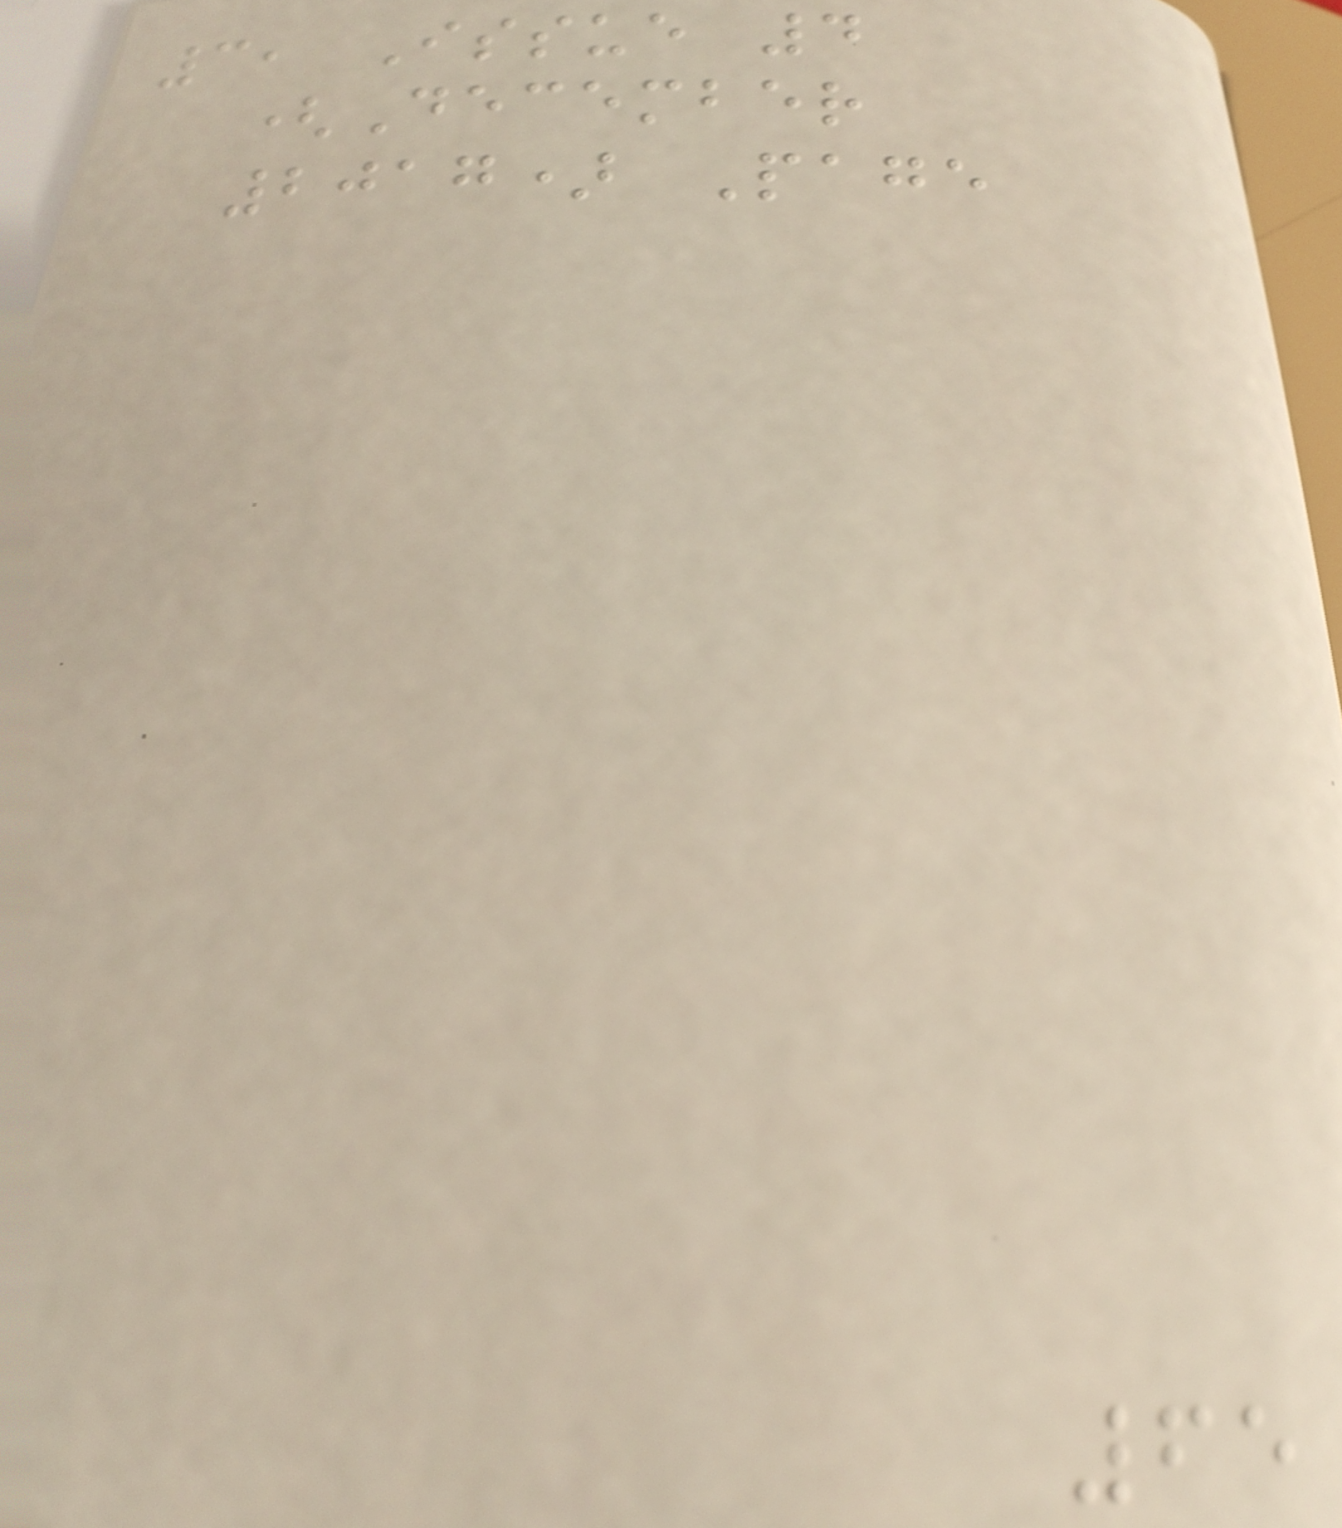3, Issue 4
(December
2017) Page
65
